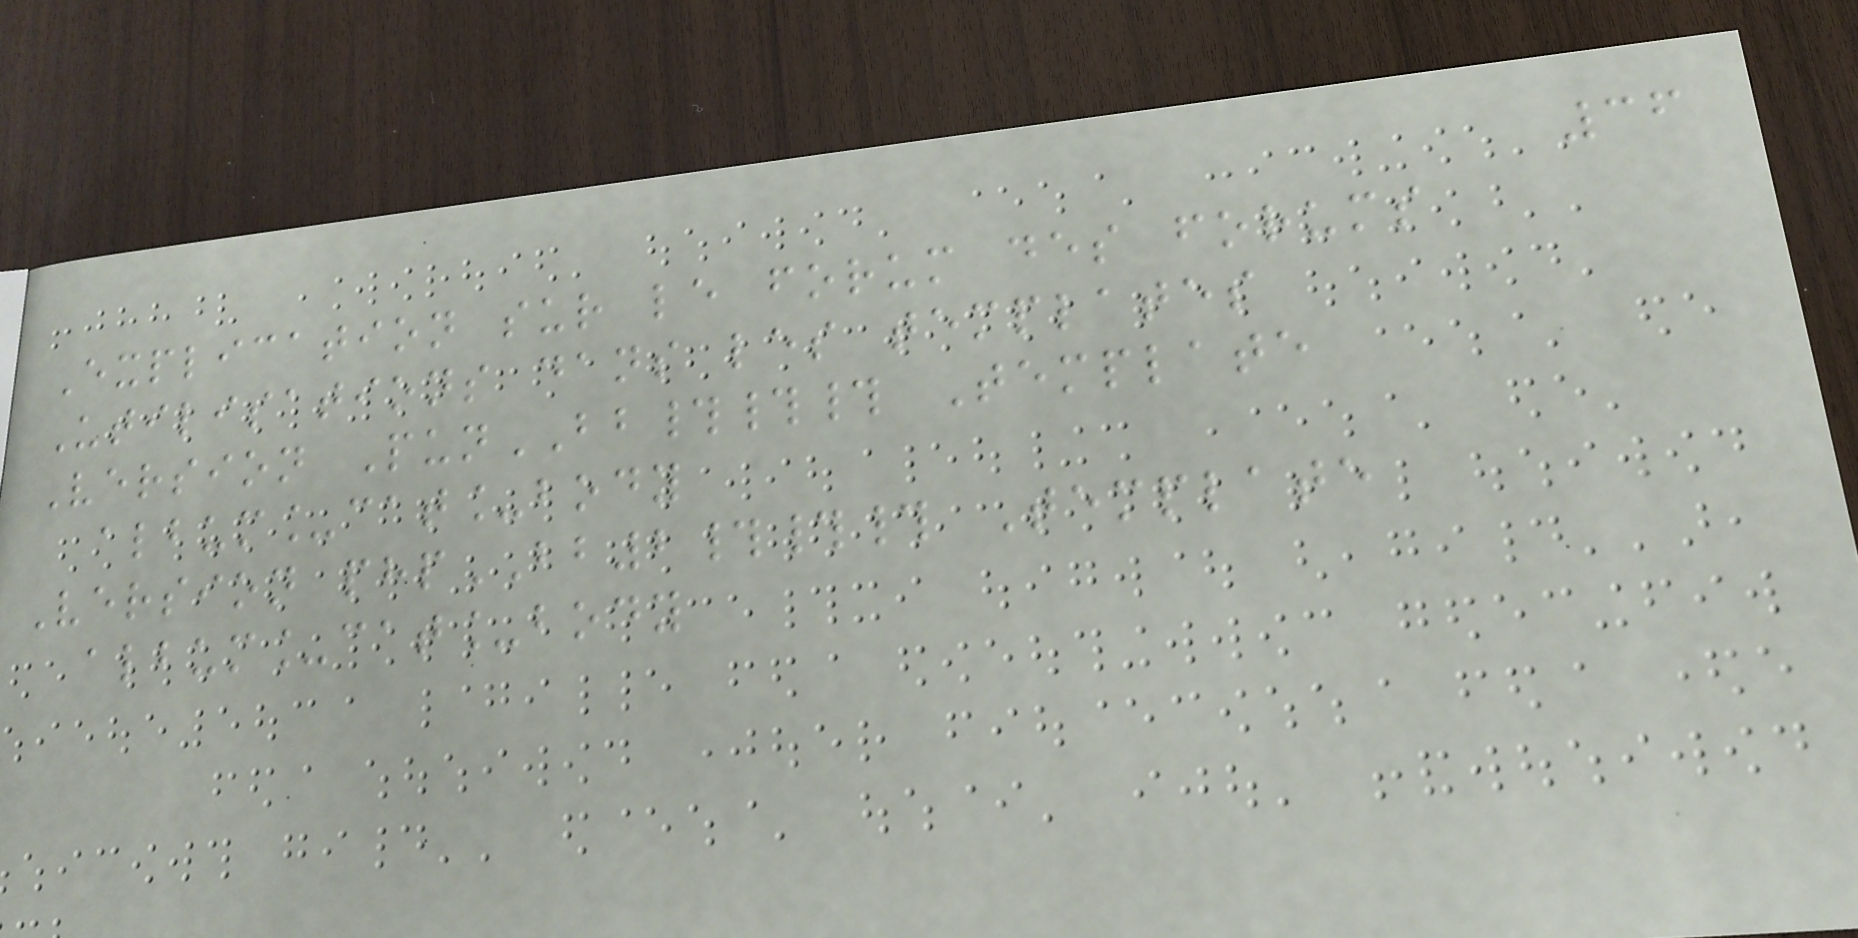36
Explication sur le forum des forums
Utilisations dans les templates
Version PunBB### Template
album_cat_body
Version phpBB2### Template
album_cat_body
